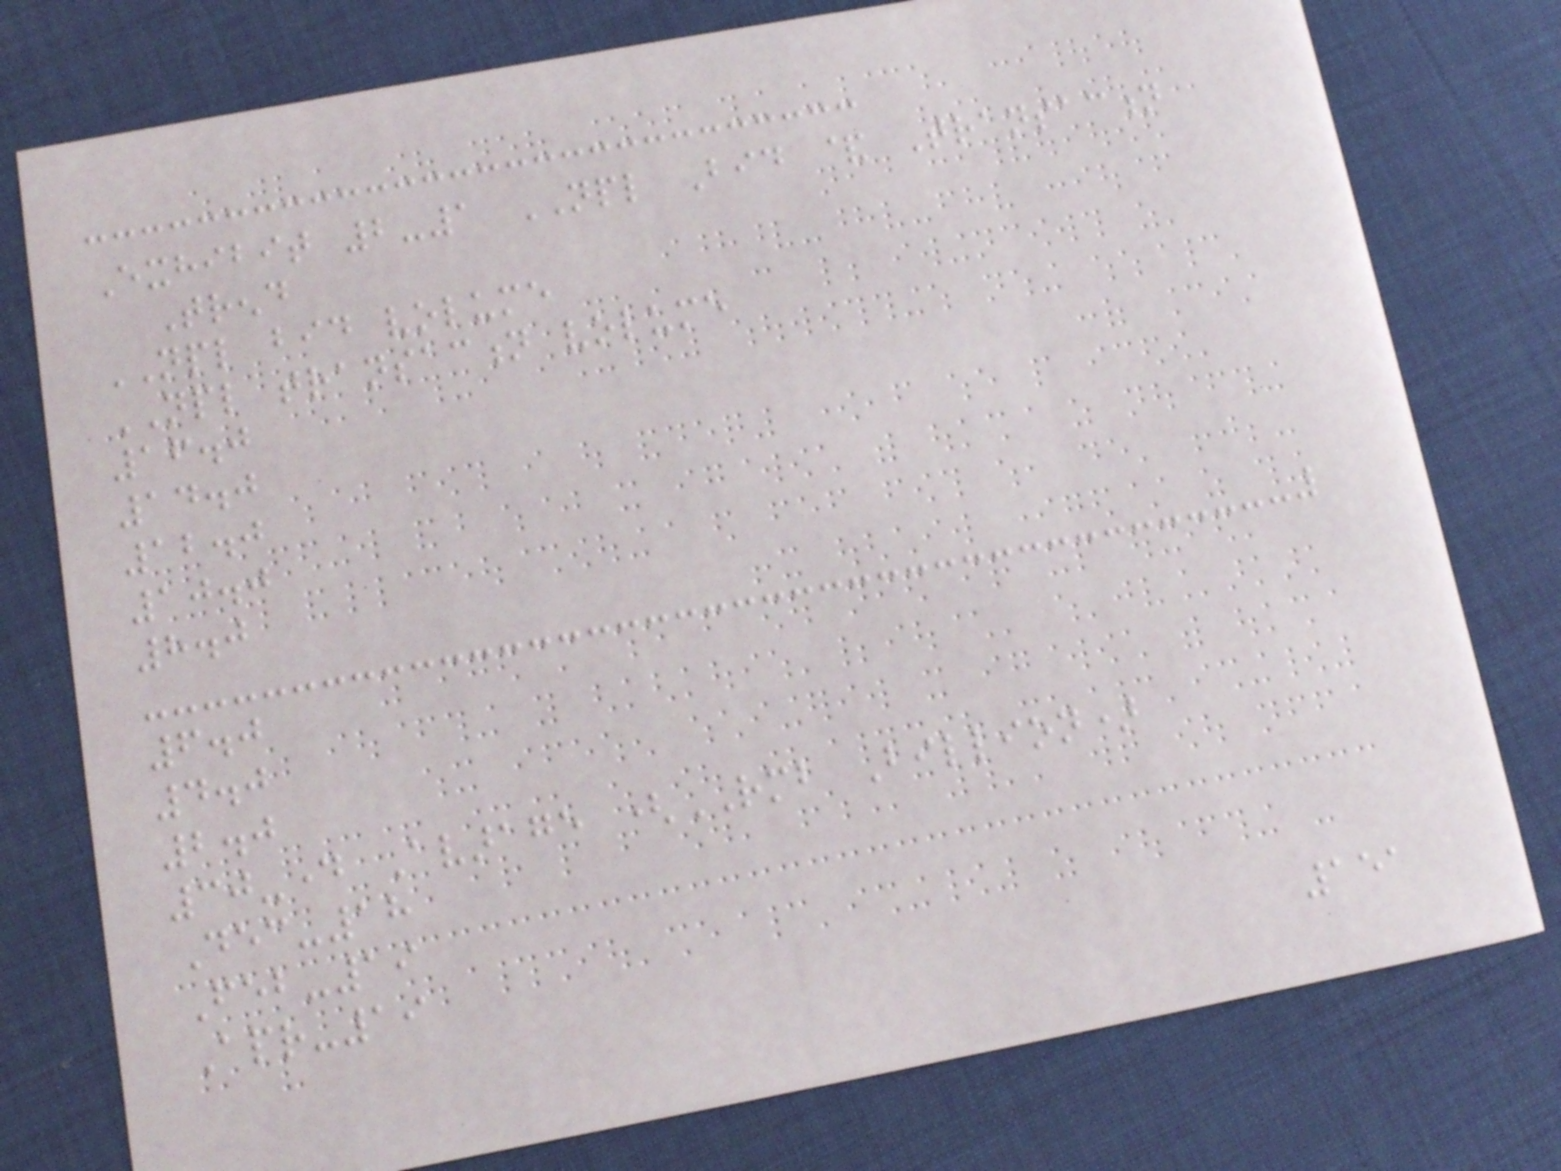Exhibit 2-1 NPL Bid & Transaction
Trend
NPL bid volume
NPL transaction volume
16.0
14.0
12.0
10.0
8.0
6.0
4.0
2.0
30-day Avarage (RMB Billion)
Dec-18
Feb-19
Apr-19
151
